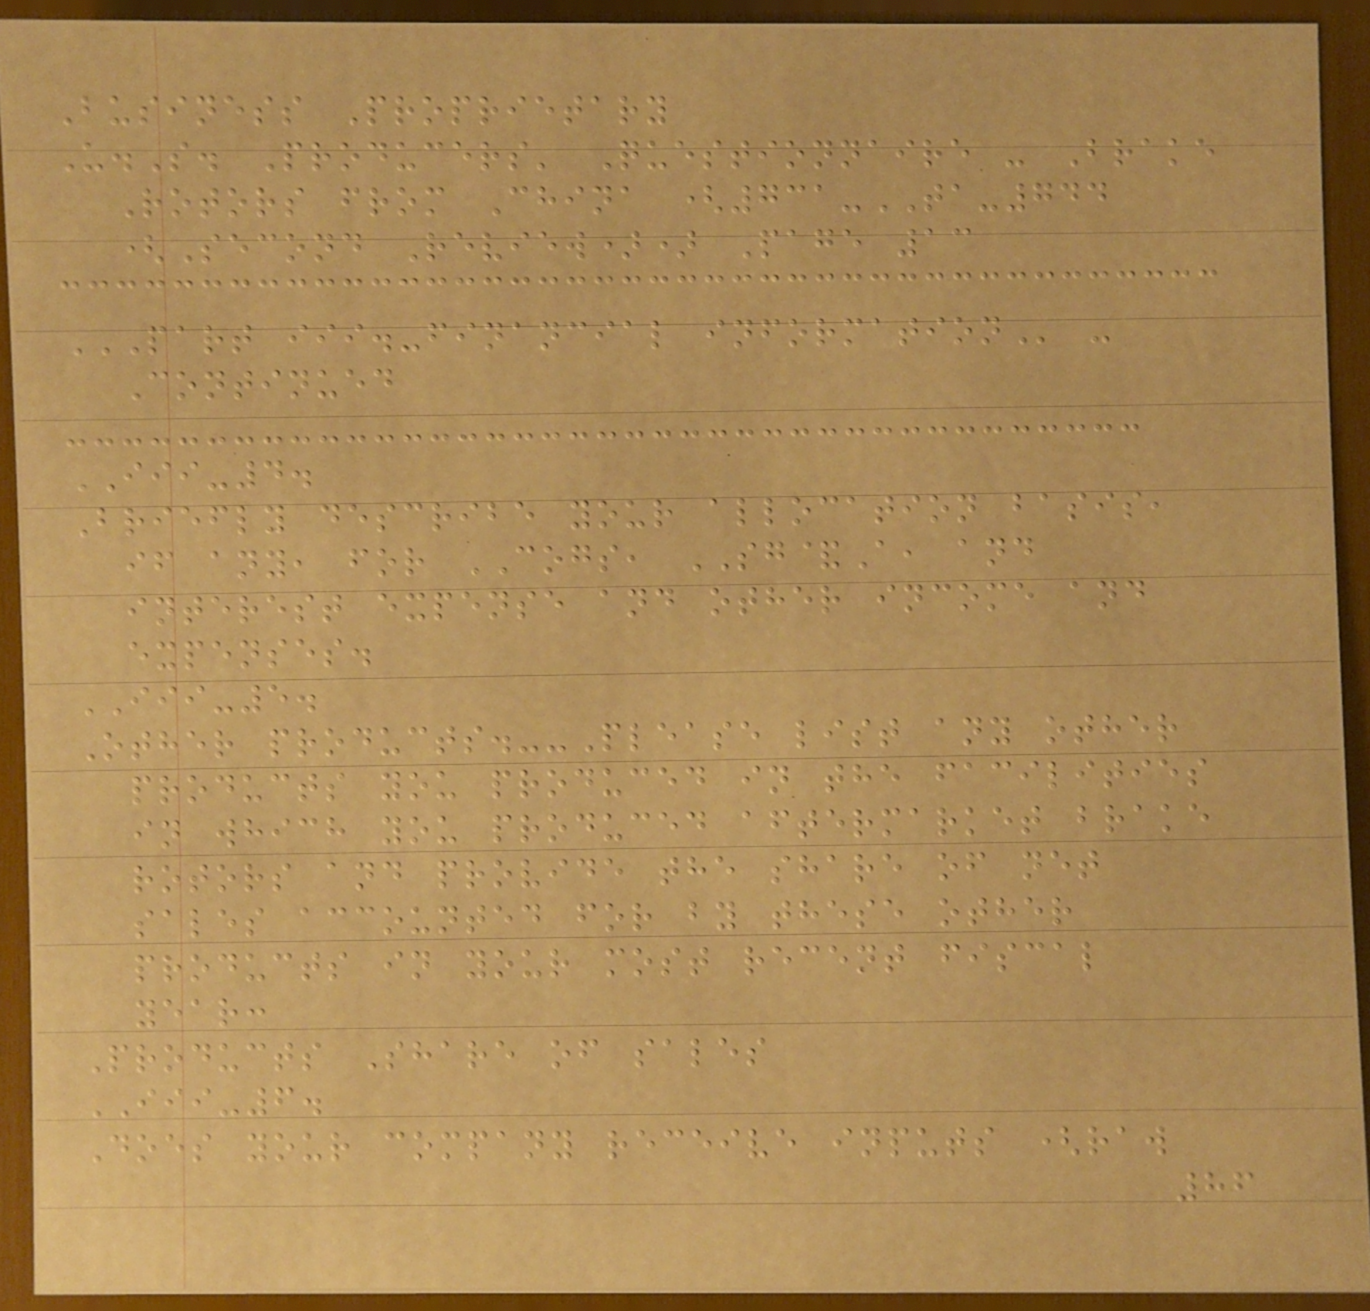Business Proprietary
U.S. Producers' Questionnaire - Brake
Rotors from China (731-TA-744
(Second Review)) Page 13
PART III.-FINANCIAL INFORMATION -
Continued
III-4.
Briefly describe your allocation basis,
if any, for COGS, SG&A, and
interest expense and other income and
expenses.
III-5.
Other products.--Please list any other
products you produced in the facilities
in which you produced aftermarket brake
rotors and provide the share of net
sales accounted for by these other
products in your most recent fiscal
year:
Products Share of sales
III-6.
Does your company receive inputs (raw
86
